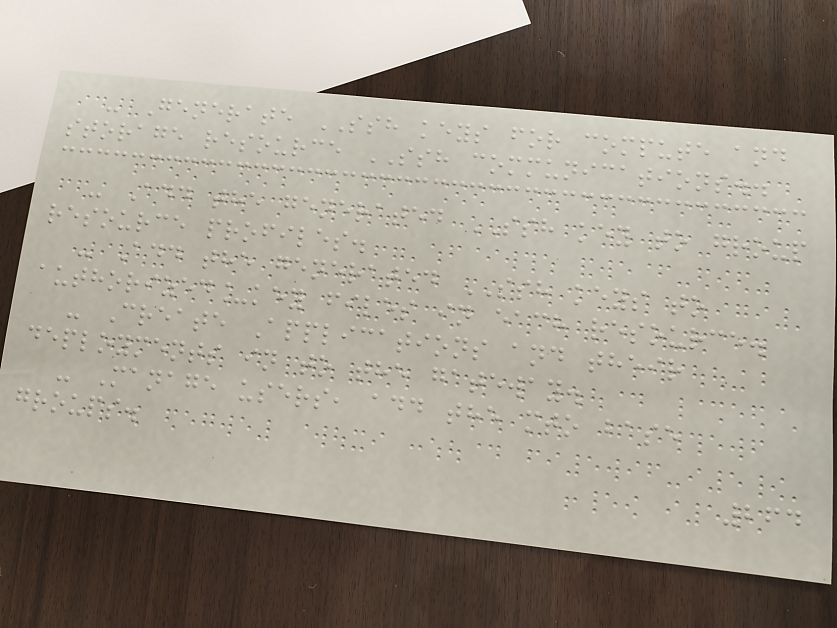- Generate SSH keys for compute and
storage resource SSH communications..
- Add the generated SSH key to group
resource profiles.
- Add the generated SSH keys to
authorized_key files in each resource.
- Create Applications and their
deployments in to the gateway.
- Manage users, add the mto base
groups.
264
